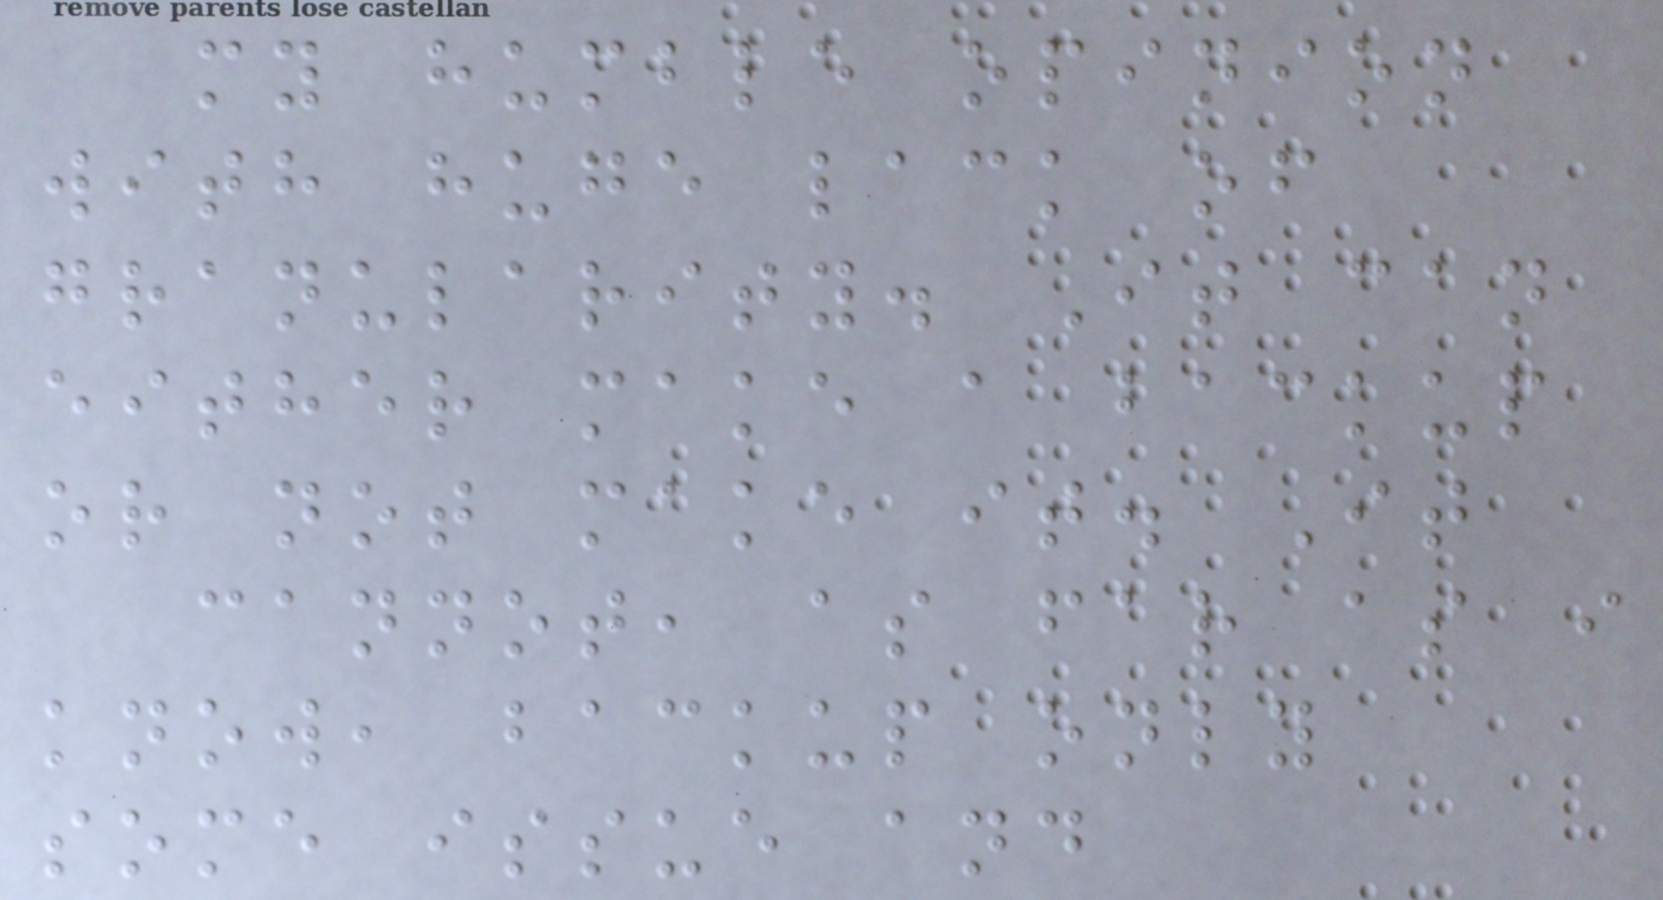my humble opinion
with huge lack of
granularity. It can
either make a backup
or not make it. It
cannot, as far as i
know, backup only
some issue and
